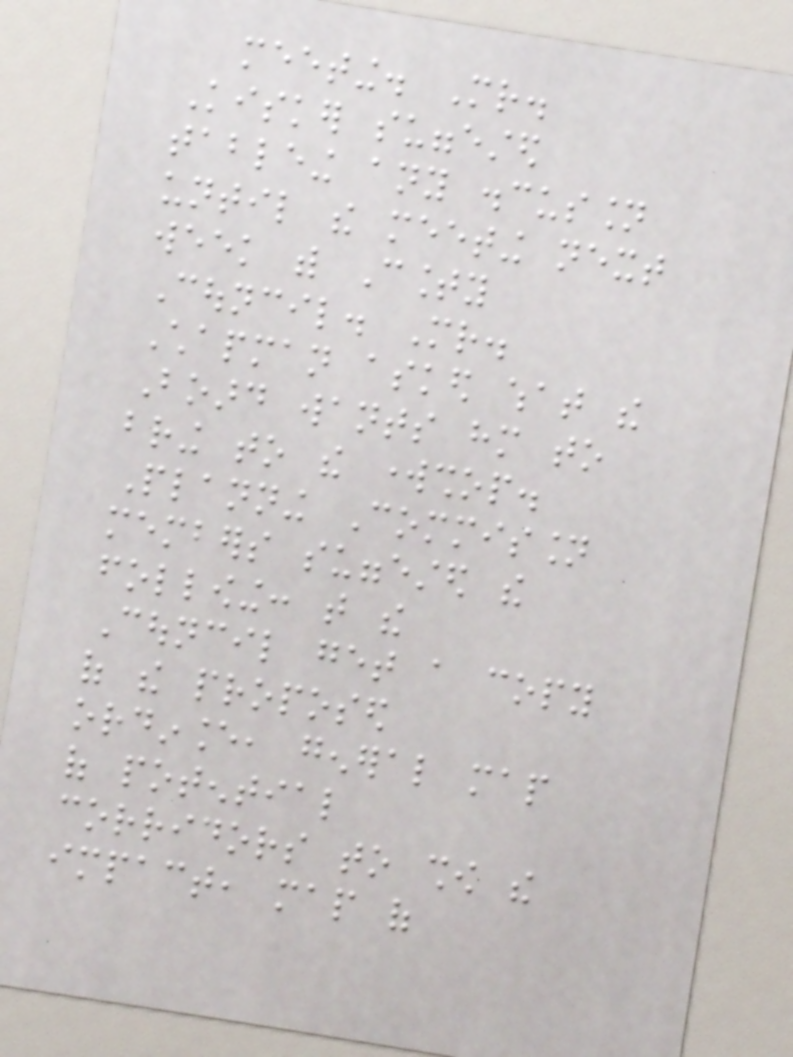meeting. Mr.
Kisker suggested
tableing any discussion
until the meeting next
week with County
Council. Mr.
Chapman asked what the
Board wants him to
bring to the workshop.
Planning Commission
members suggested the
following: that the
Council get a copy
of the proposed
ordinance, general map
of potential
corridors to show the
impact, map of
